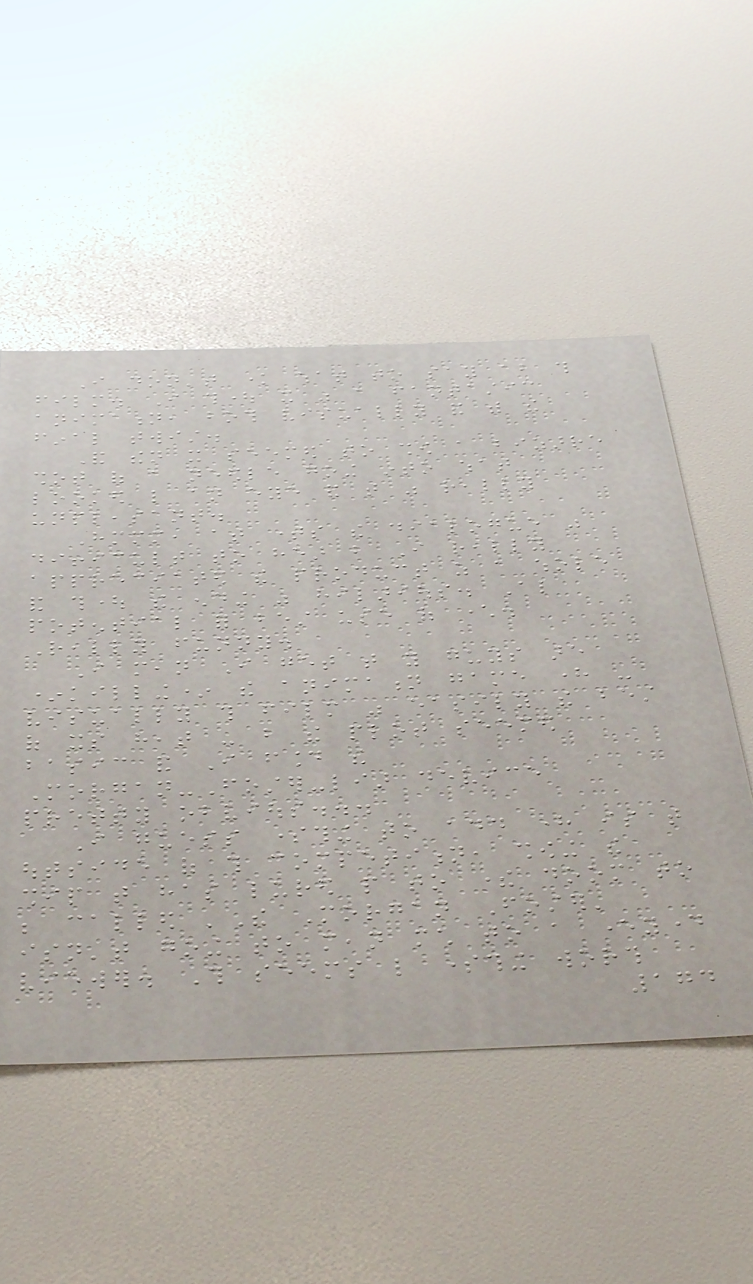I don't know what to say about this
film. I thought it was a fantastic
animation, both visually and with the
final twist.
And then it seemed to show a bizarre
shot of a needle going into what
looked like an eye and that was really
unpleasant.
Hmmm, at times the dialogue was
difficult to hear but I really
appreciated the product as a whole
and thought the ending was hilarious. Also
potential for best use of character.
Really funny.
I mean I get that you guys are
*killing* the animation game here -
visually this film was easily the best
of its heat - but the plot seemed
basic and I found the
Morgan-Foster-liar device
pretty obvious...
I guess something to add here is that
outside of this competition, showing the
ship that has lured people to there doom to
be called 'The Morgan Foster'
isn't going to mean much to a everyday
viewer. This seems like something worth
174
